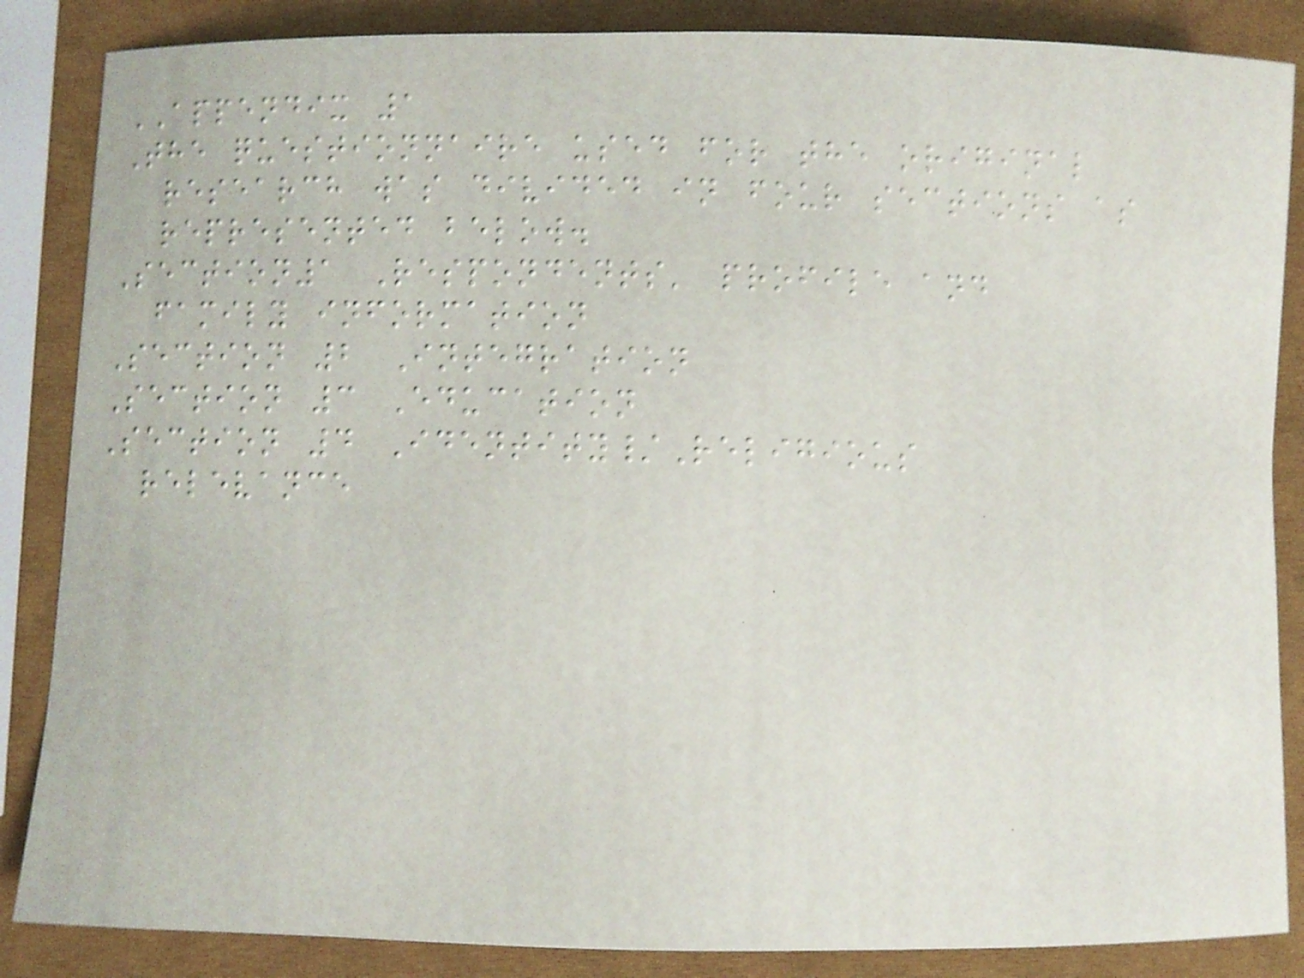APPENDIX 1
The questionnaire used for the original
research was divided in four sections as
represented below.
Section1 Respondents' profile and
family information
Section 2 Integration
Section 3 Education
Section 4 Identity/Religious
relevance
